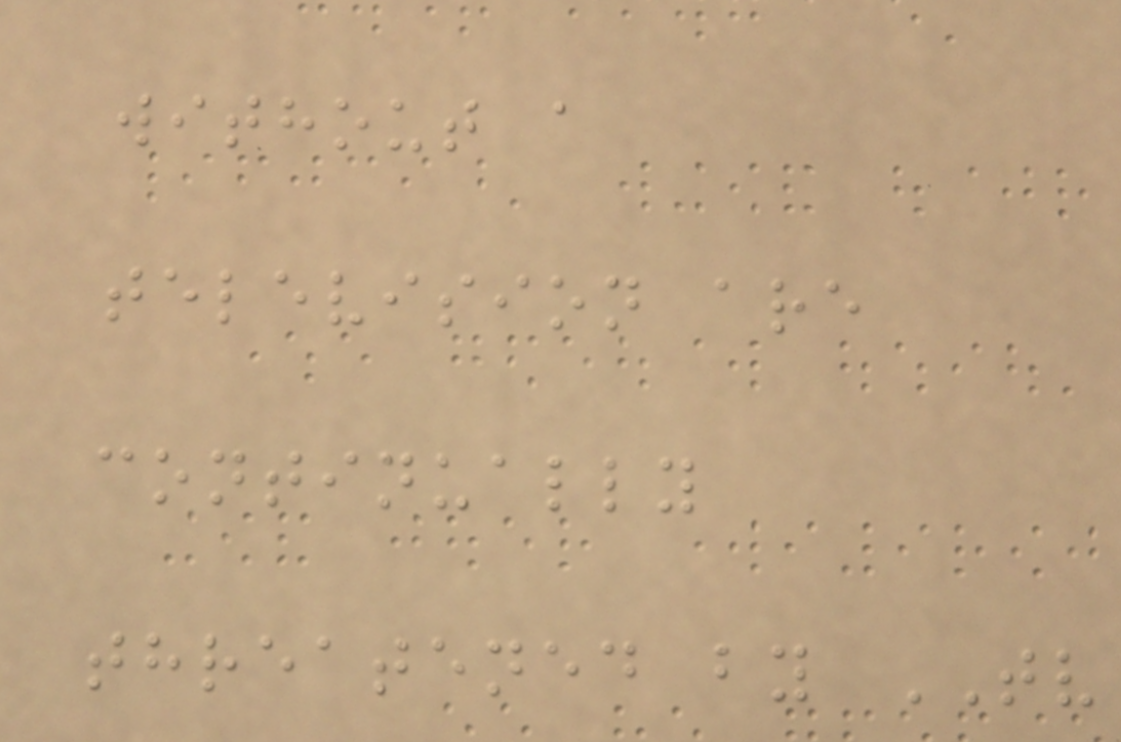without a
television are
continually
threatened by TV
